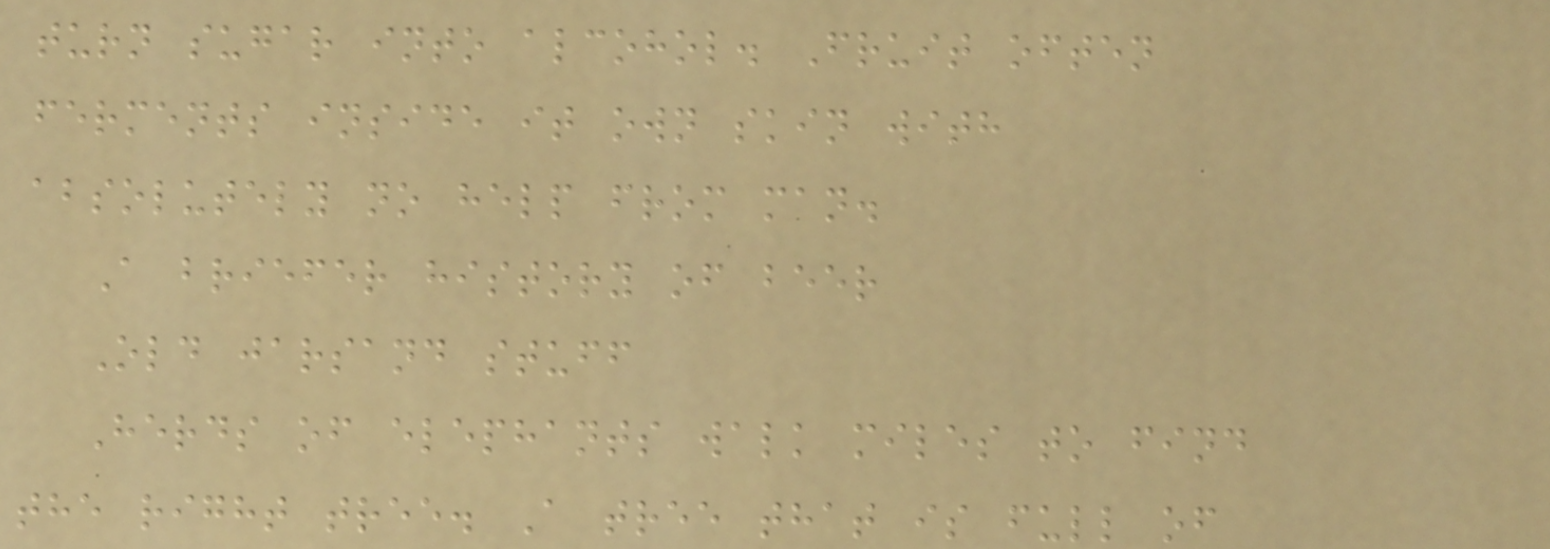turn sugar into alcohol. Fruit often
ferments inside it own skin with
absolutely no help from man.
A briefer history of beer
Old jarsand stuff
Herds of elephants walk miles to find
the right tree. A tree that is full of
